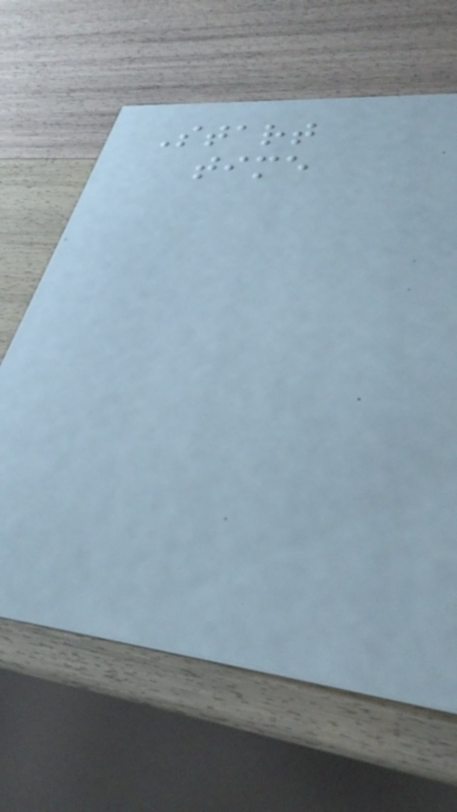Start
time
